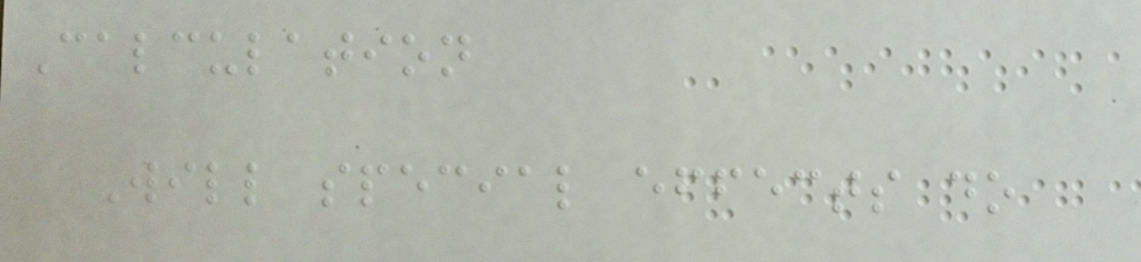Calculation
Will special effects do
